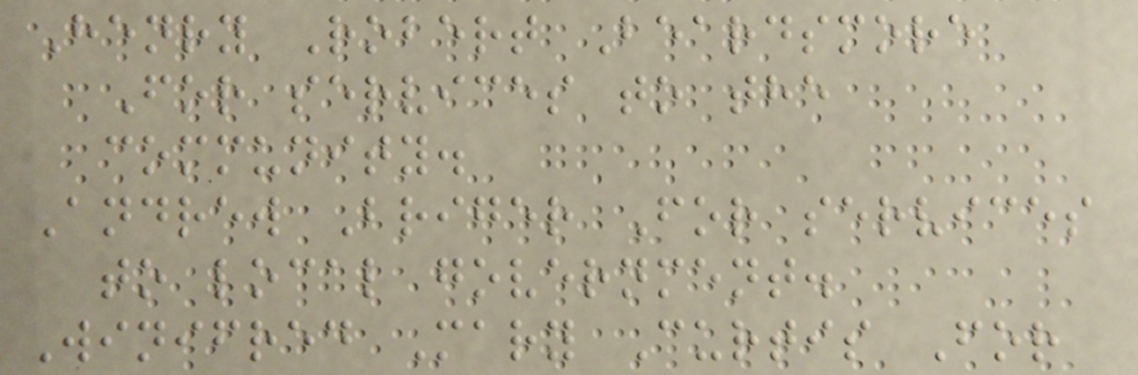Henry Robert Beardsmore
For services to the
community.
Andrew Briger For services
to local government.
Winifred Mary Curtis For
